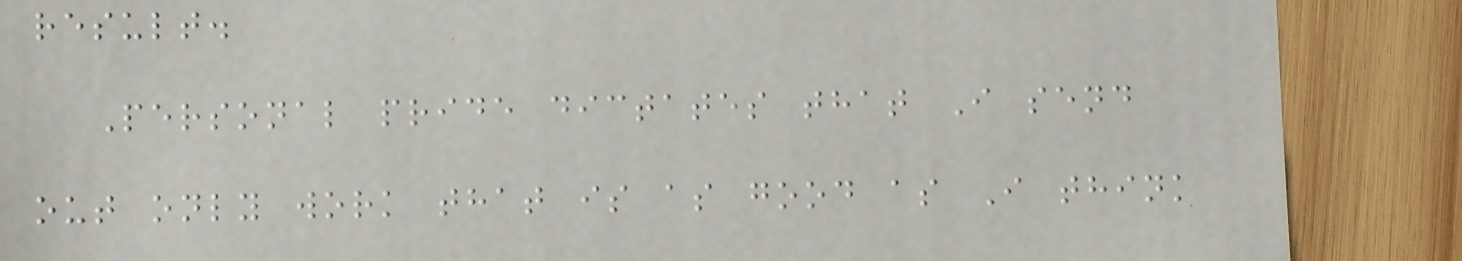result.
Personal pride dictates that I send
out only work that is as good as I think
